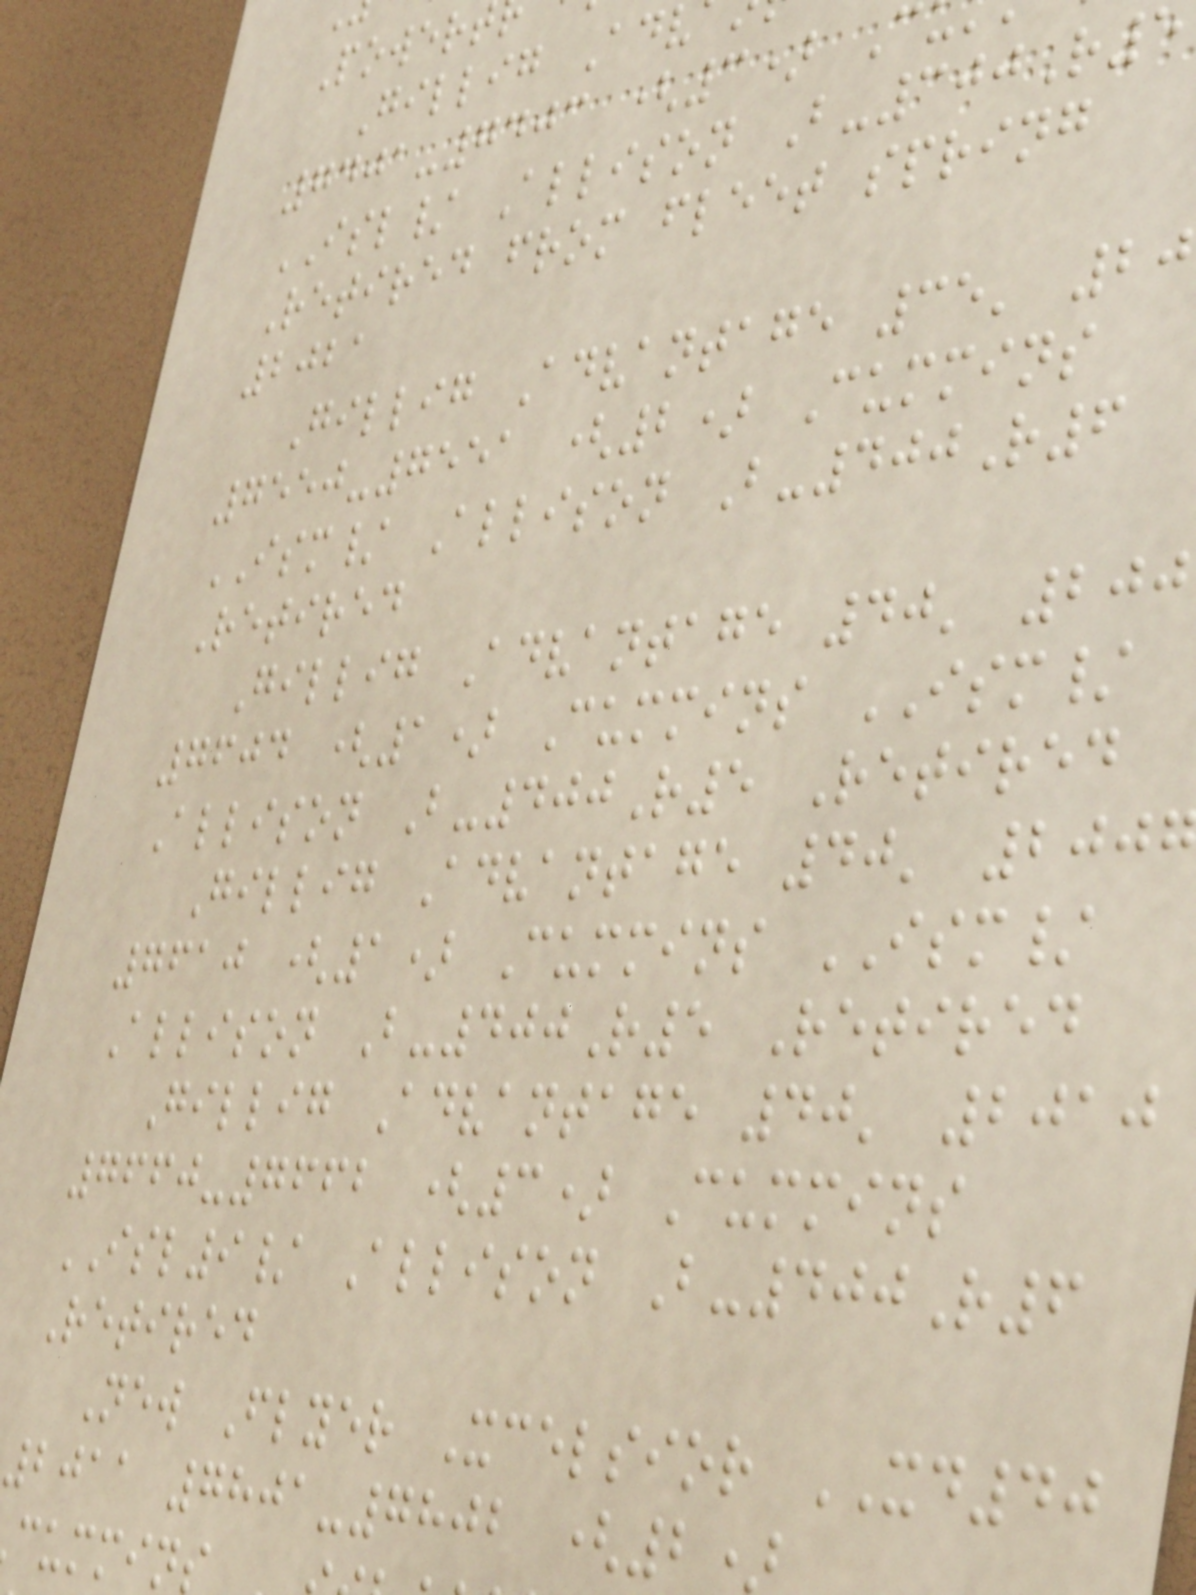Power
Gillig Adv
7401-7403 (3) C
ISL/ Allison B-300R5
Retired from fleet spring
2021
Gillig Advantage 35' 20
7550-7551 (2) Cummins
ISM/ Allison B-400R6
Retired
Gillig Advantage 40' 200
7604 (1) Cummins ISM/
Allison B-400R5 Retired
Gillig Advantage 40' 200
7610 (1) Cummins ISM/
Allison B-400R5 Retired
Gillig Advantage 40' 2010
7660-7662 (3) Cummins
ISL9/ Allison B-400R6
Retired
New Flyer Xcelsior XD40
2011 7801-7802 (2)
cummins
